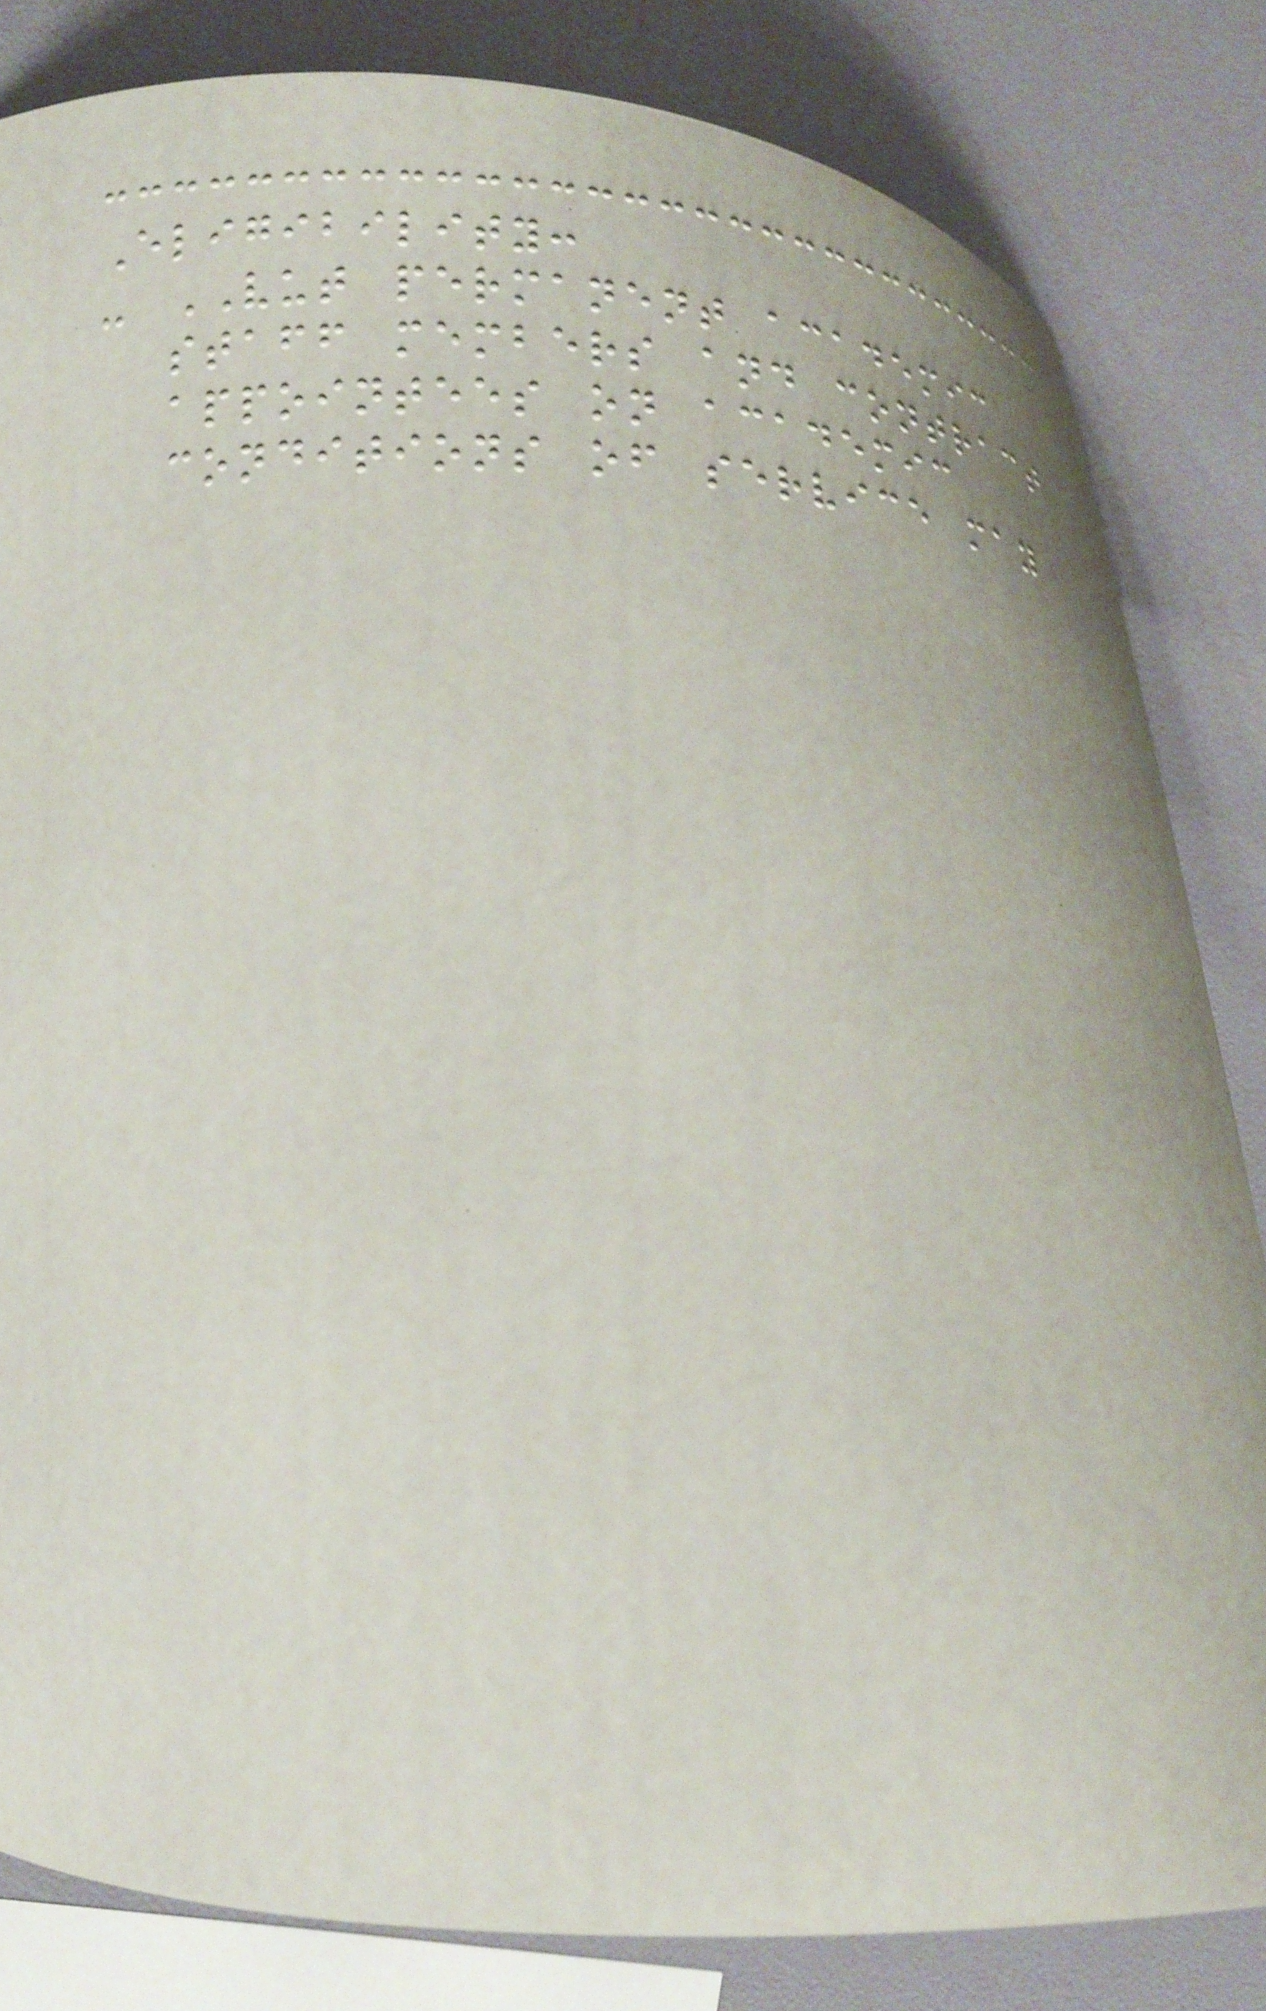Eligibility:
- VUT permanent academic
staff members and contract
appointees on academic
conditions of service may
